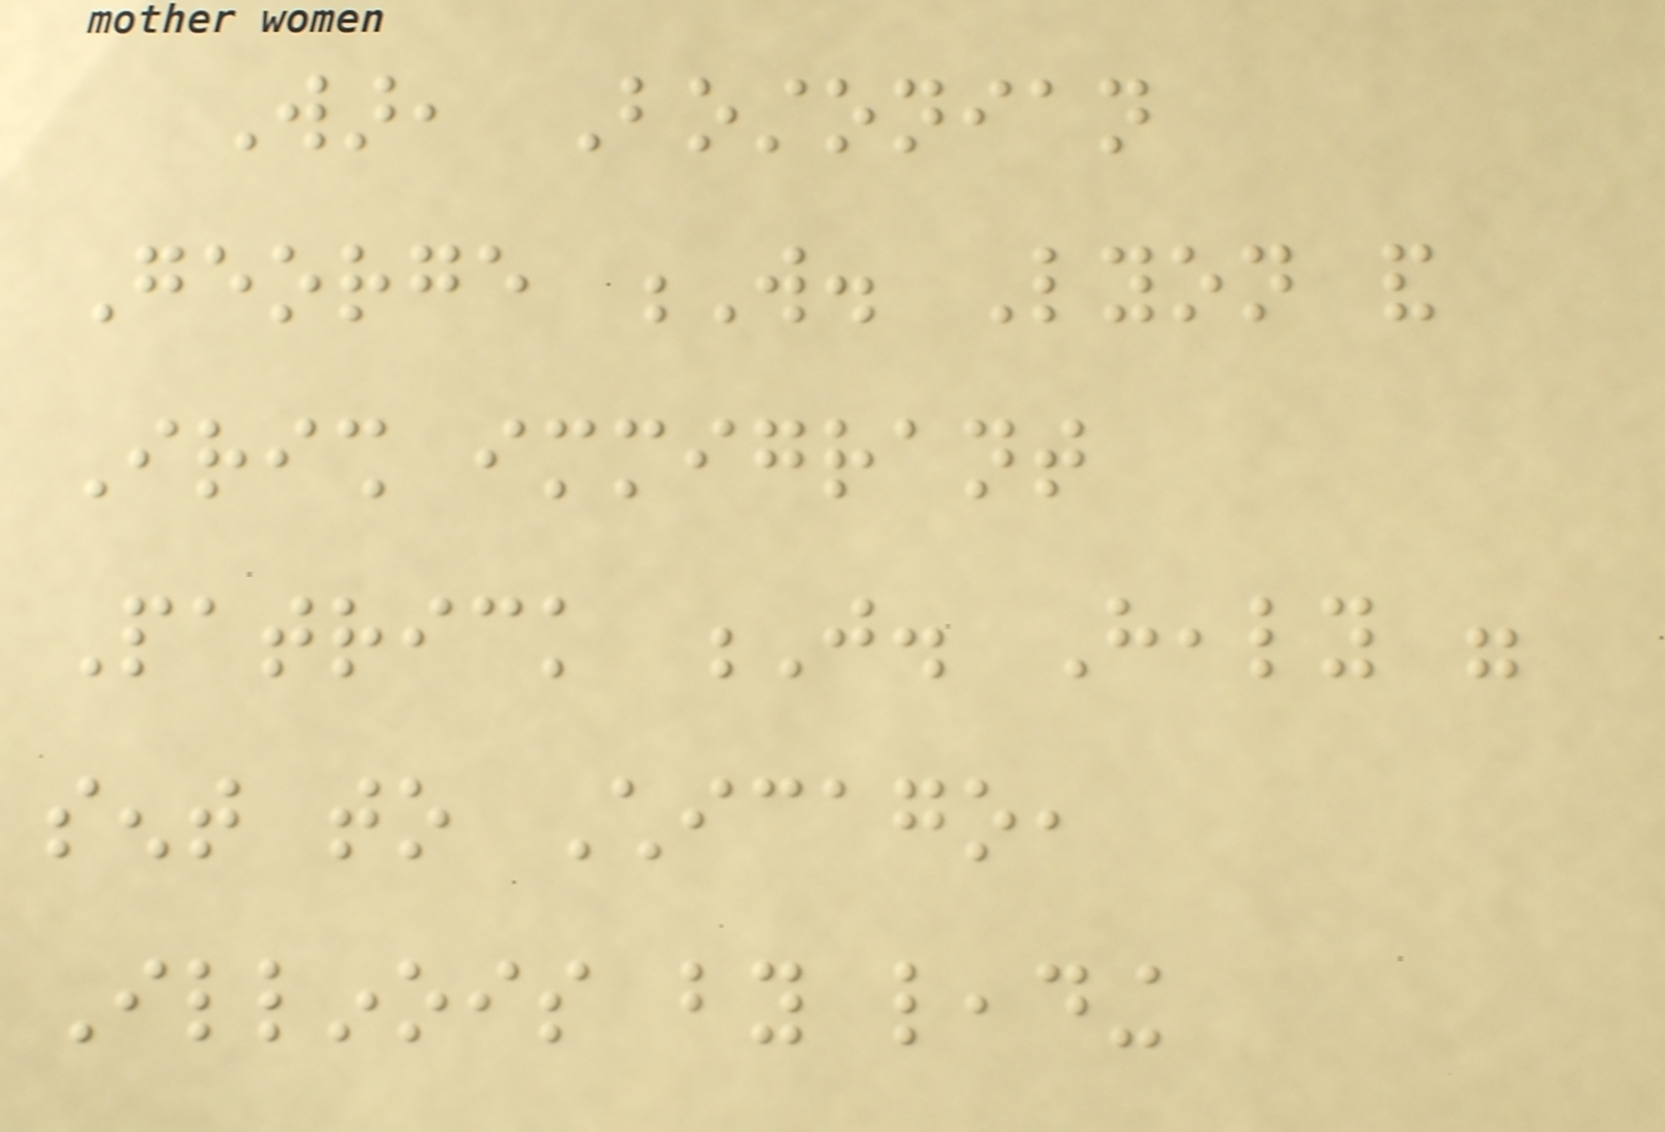War, Bostonian
George W. Lyon and
Irish immigrant
Patrick J. Healy were
sent to Chicago,
Illinois by leading
